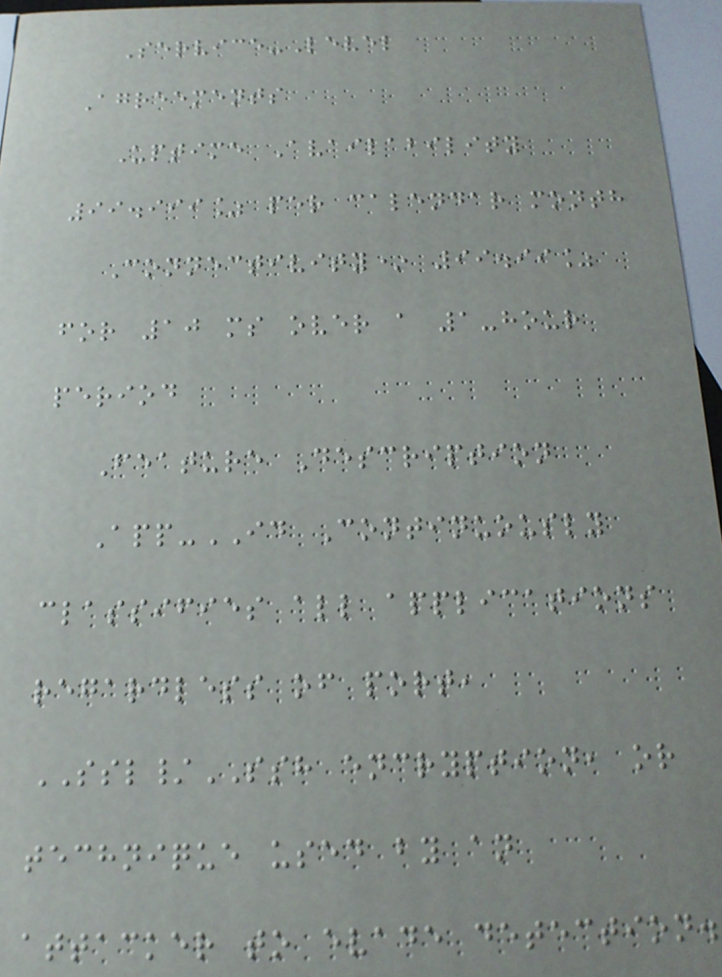Service-Level
Agreements
Uptime Availability
99.999% per calendar month
Connectivity* 99.99%
for 10 ms over a 1-hour
period
Feature Description
App-ID Continuously
classifies all applications
regardless of port,
SSL/SSH encryption, or
technique used by an
attacker to evade detection.
